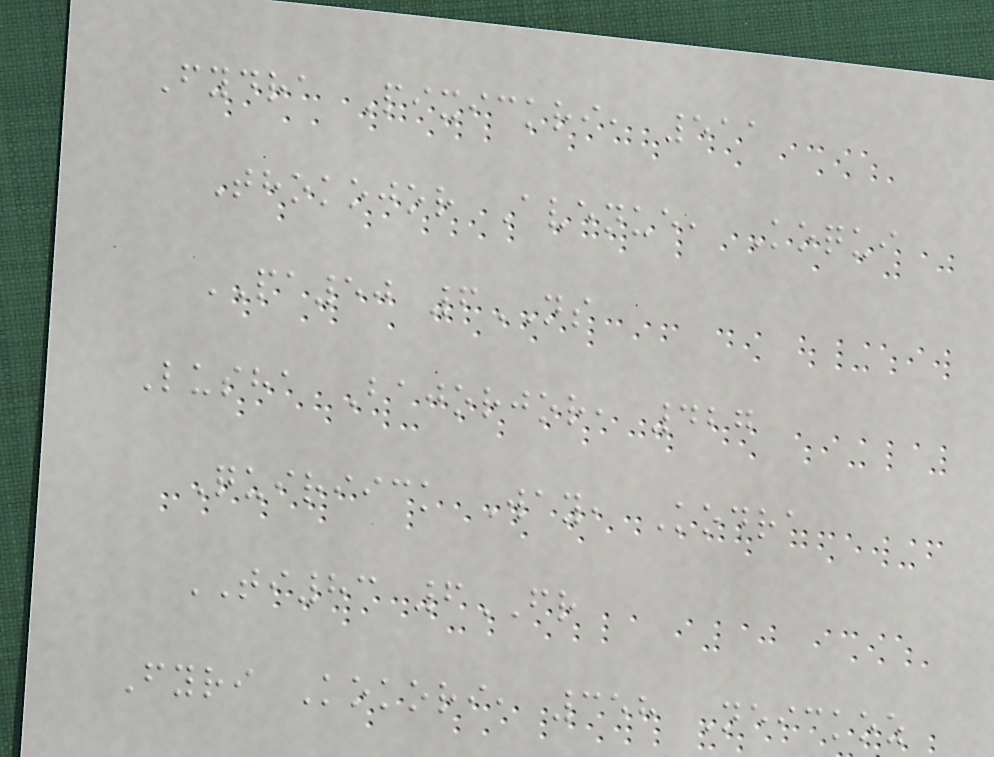Fydra Pixickri, 511
Thokojor Avenue, Koqui
PA50 6NS
Lusha Bajorjor, 427
Quiriick Way, Kodra
TI83 6FR
Fyri Kokori, 358 Neickoz
